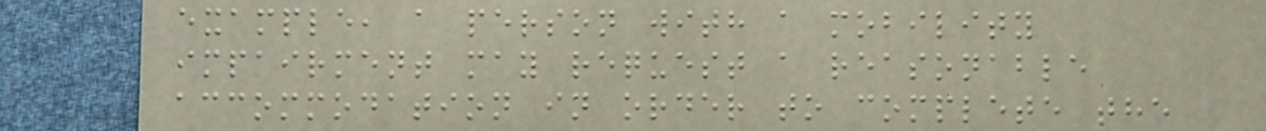example, a person with a mobility
impairment may request a reasonable
accommodation in order to complete the
